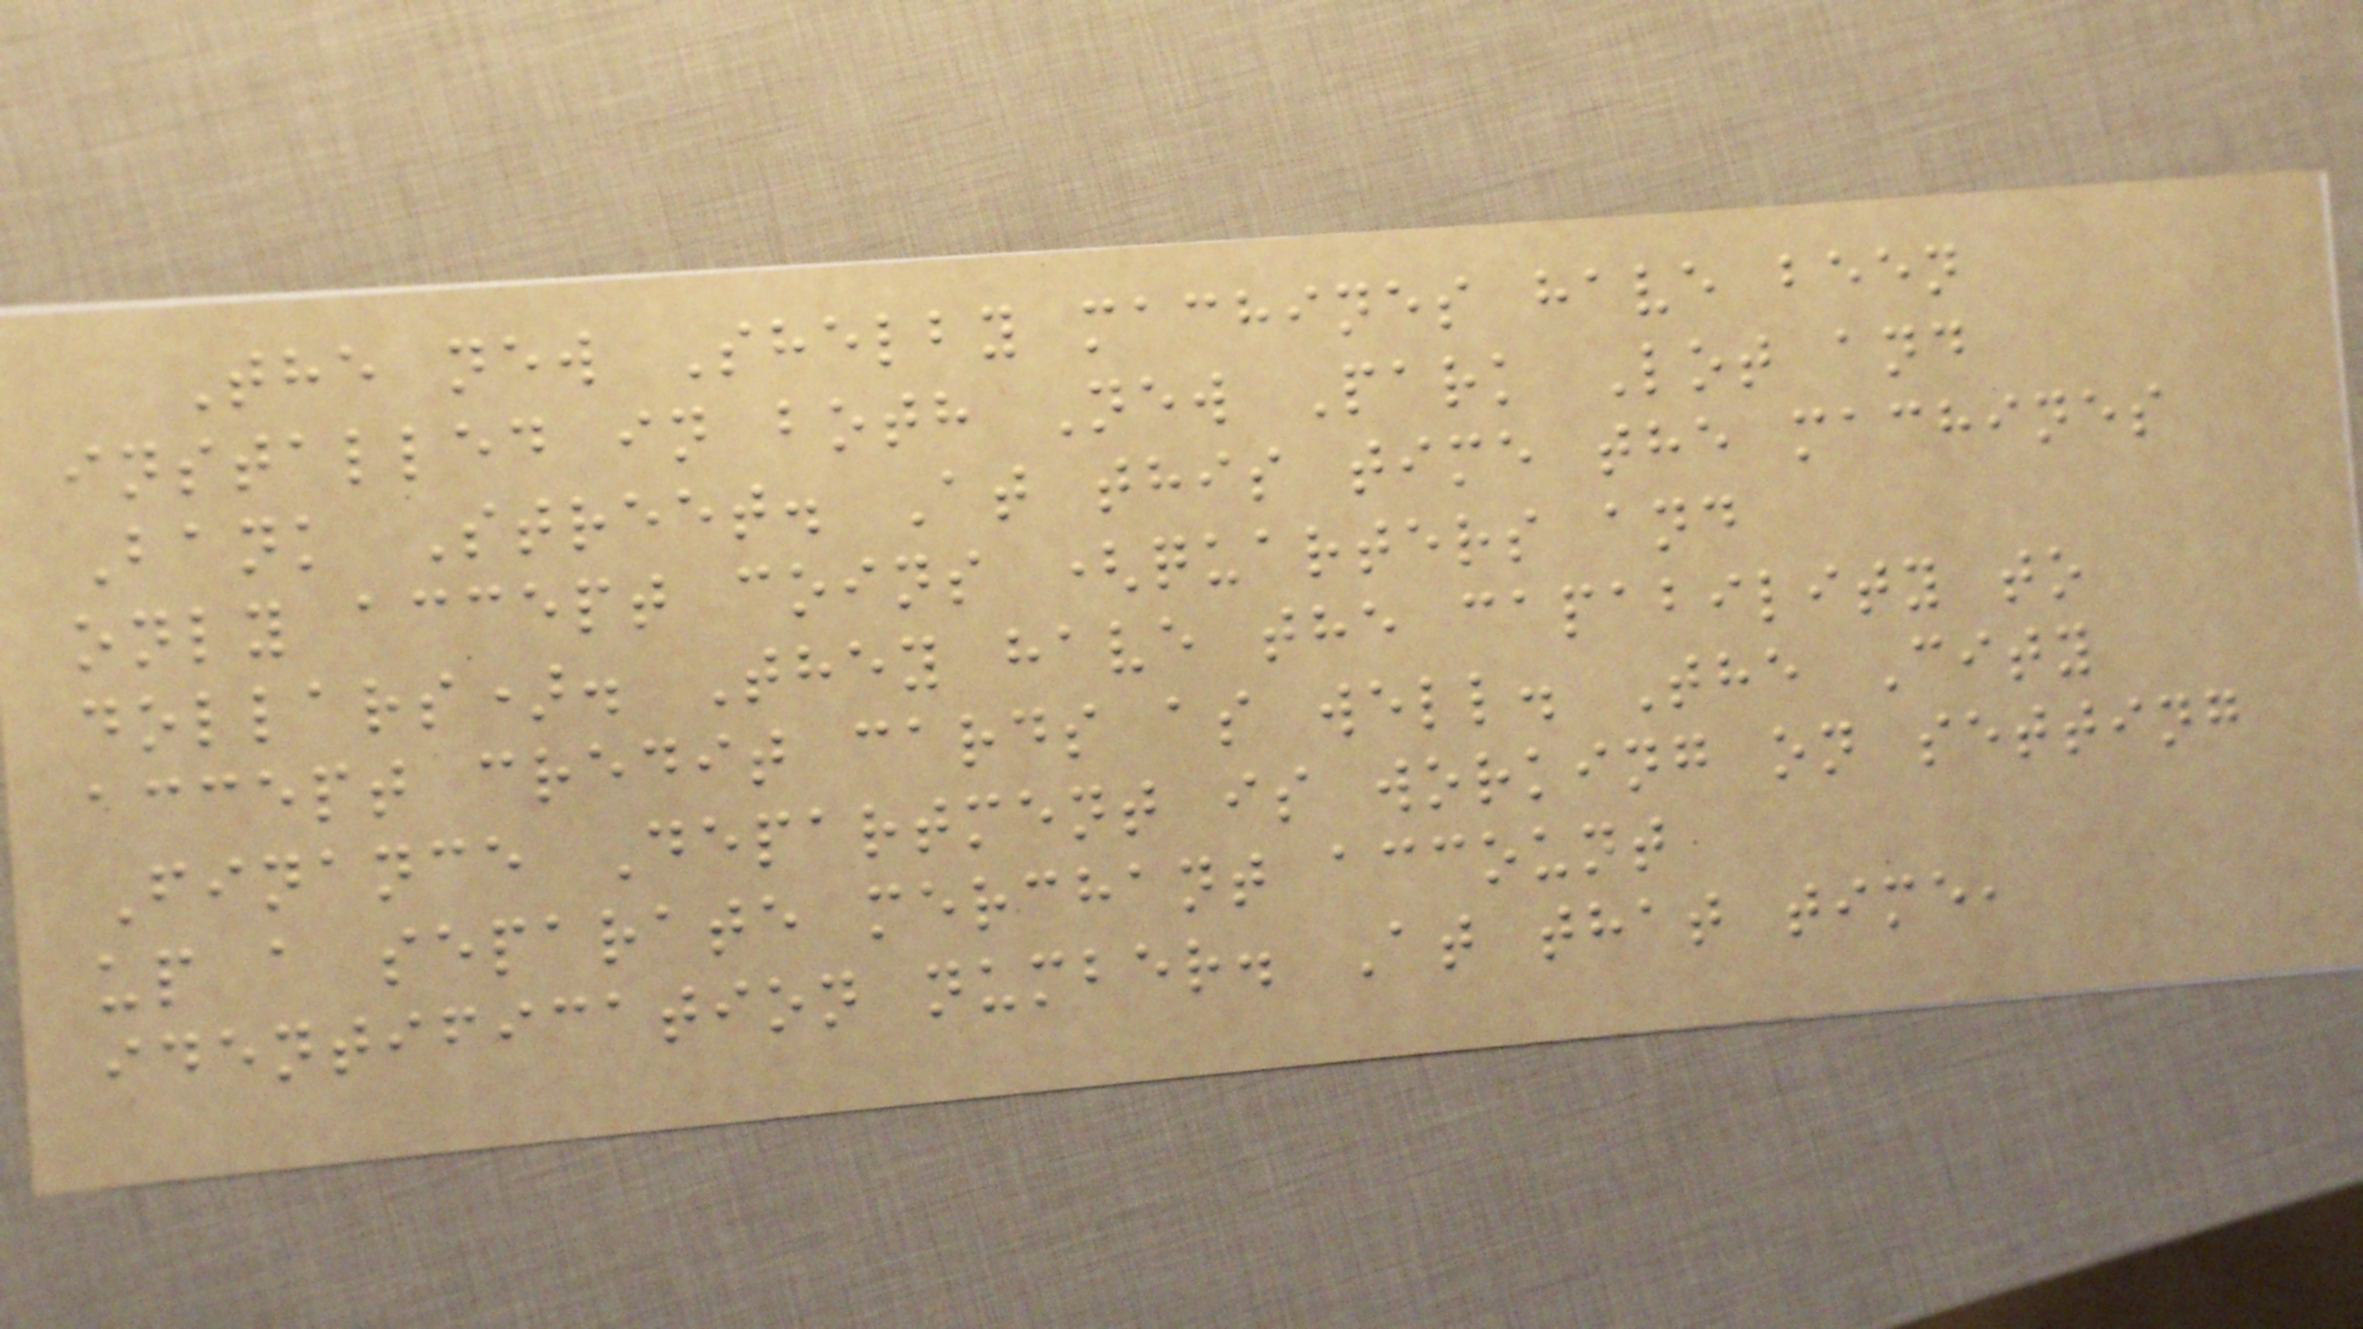The new Shelby machines have been
installed in both New Park Lot and
Bank Street. At this time the machines
only accept coins (quarters and
dollars). They have the capability to
accept credit cards as well. The City
Finance Department is working on setting
up a separate merchant account
identification number. At that time,
